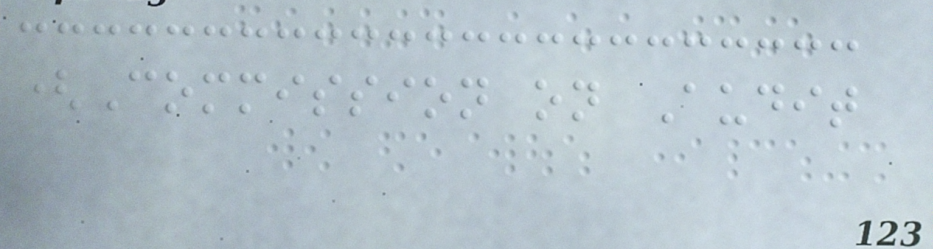(Commission on Audit
